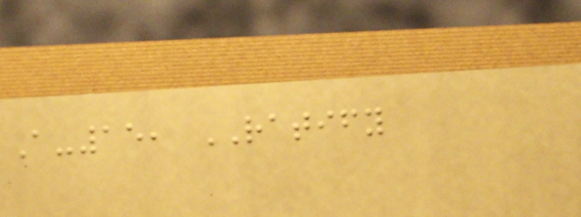A-15, RATIFY
